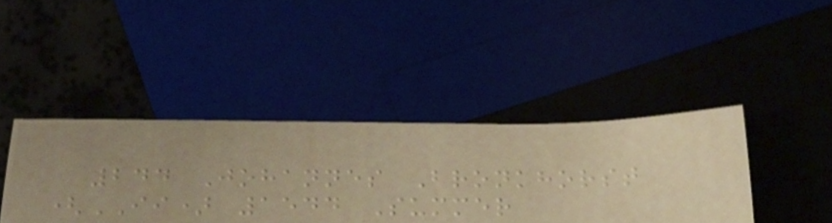244 Johannes Bronkhorst
(II) 1544 Summer
